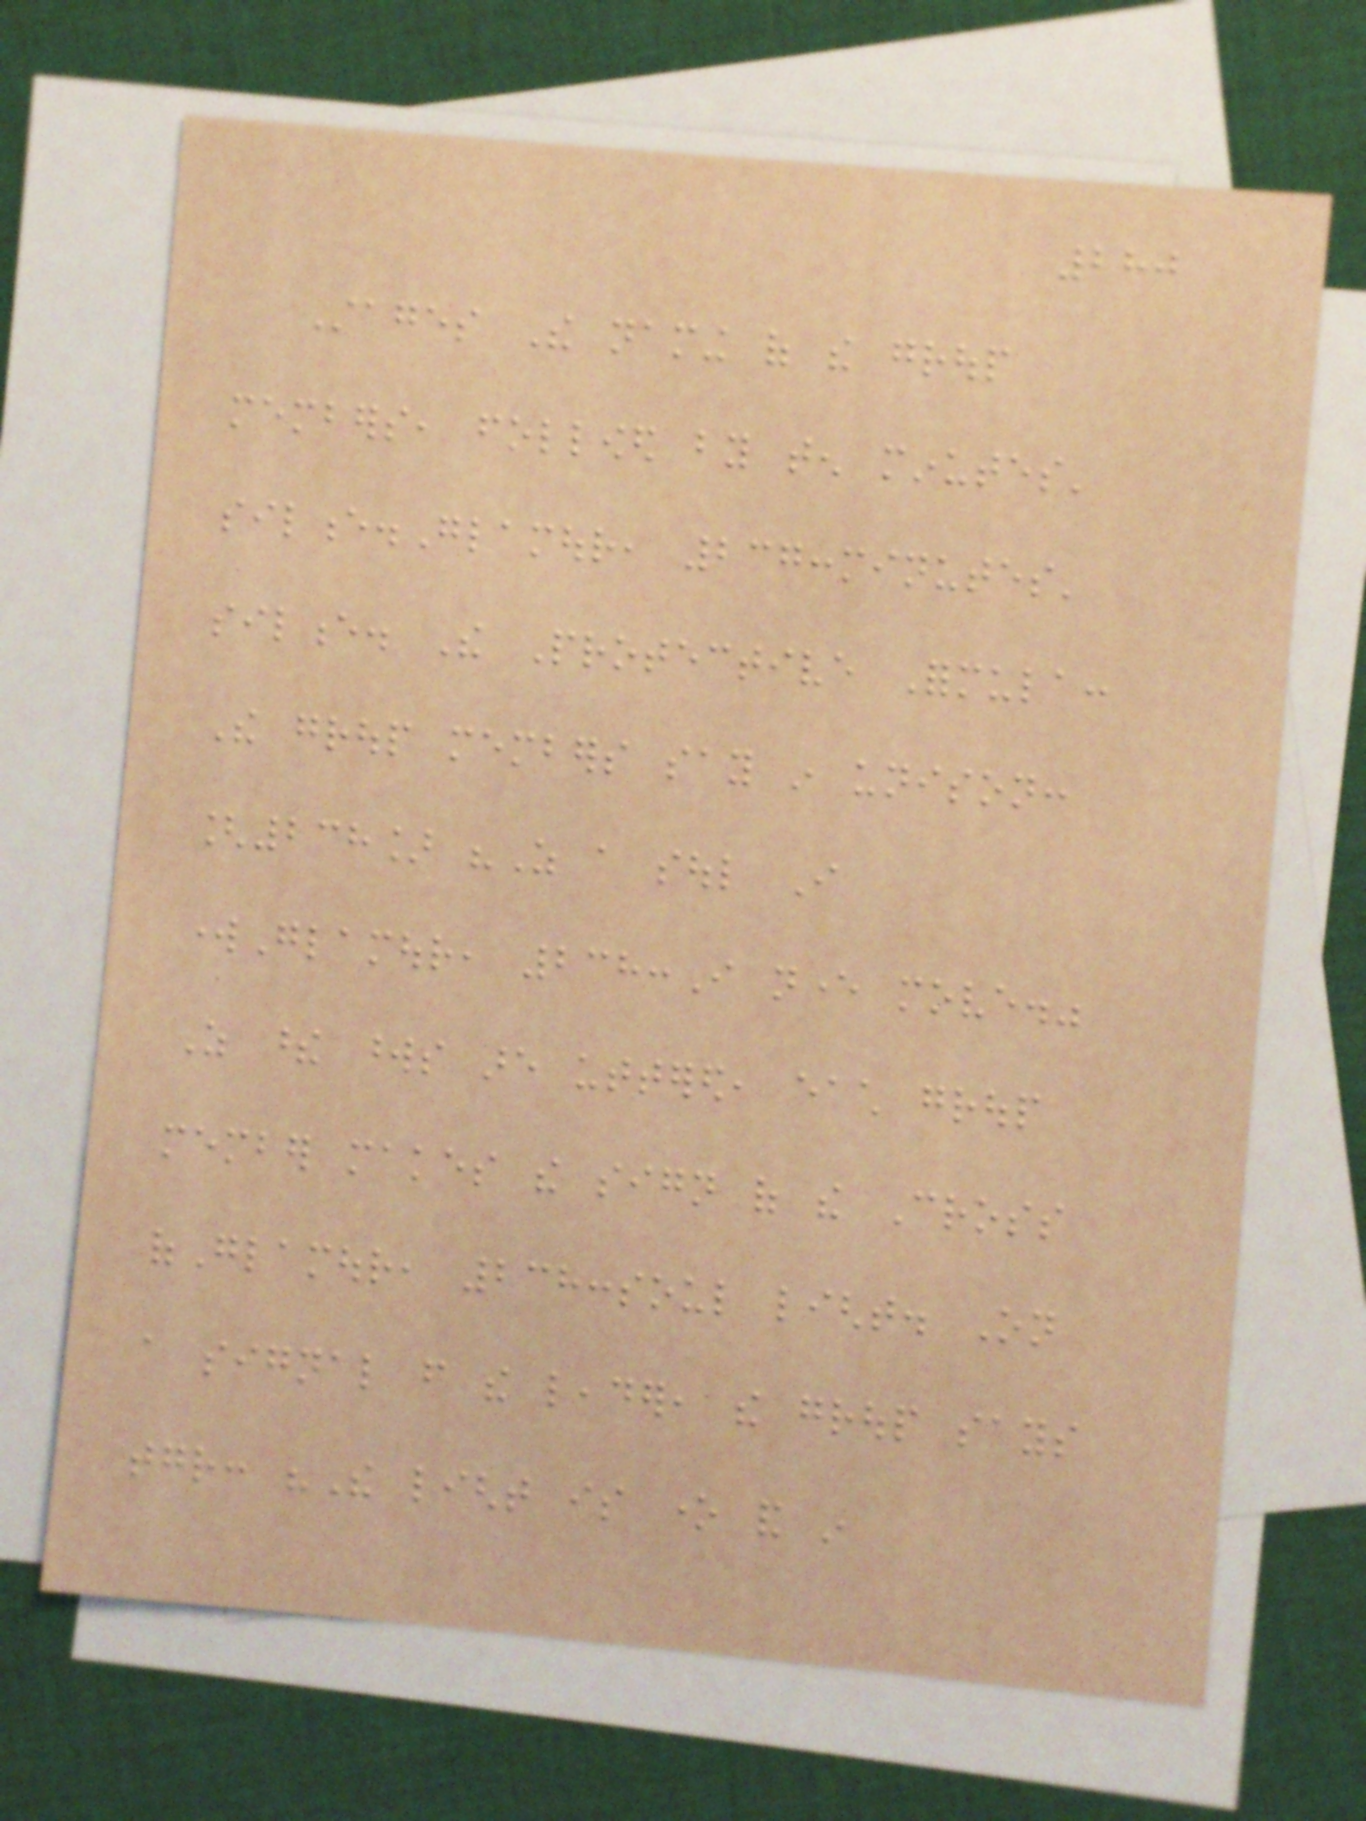280
Stages The naming of the group
members, followed by ten minutes'
silence.Glamour, 237:minutes'
silence. The Protective Formula:
The group members say in unison:
[238] "As a soul I
workGlamour, 238:I never move."
As these words are uttered, each group
member makes the sign of the Cross
ofGlamour, 238:soul light. On
a signal from the leader, the group says
together: "The light is one and in
